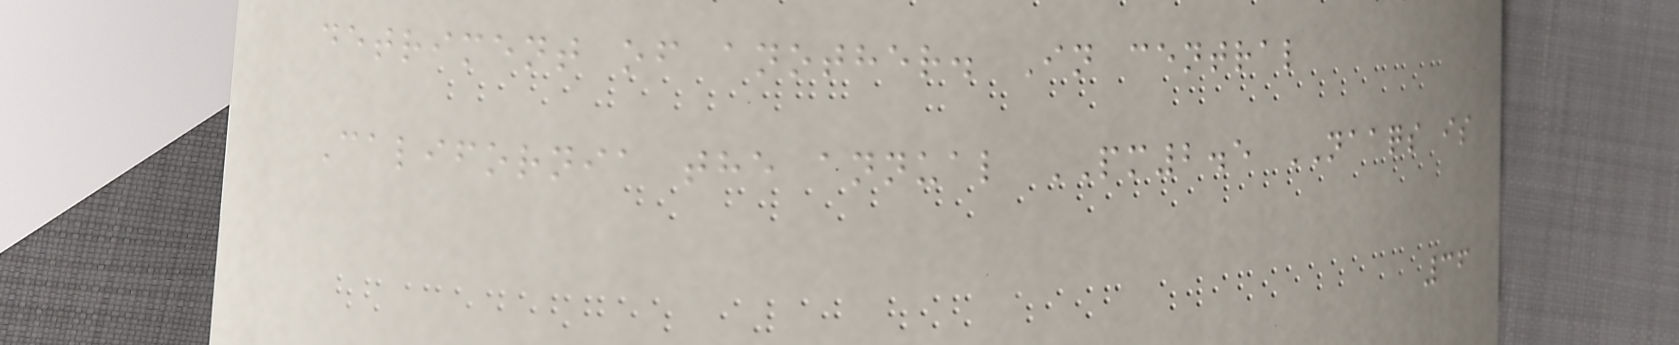detriment of another. In central
California the annual PM2.5 NAAQS is
36
